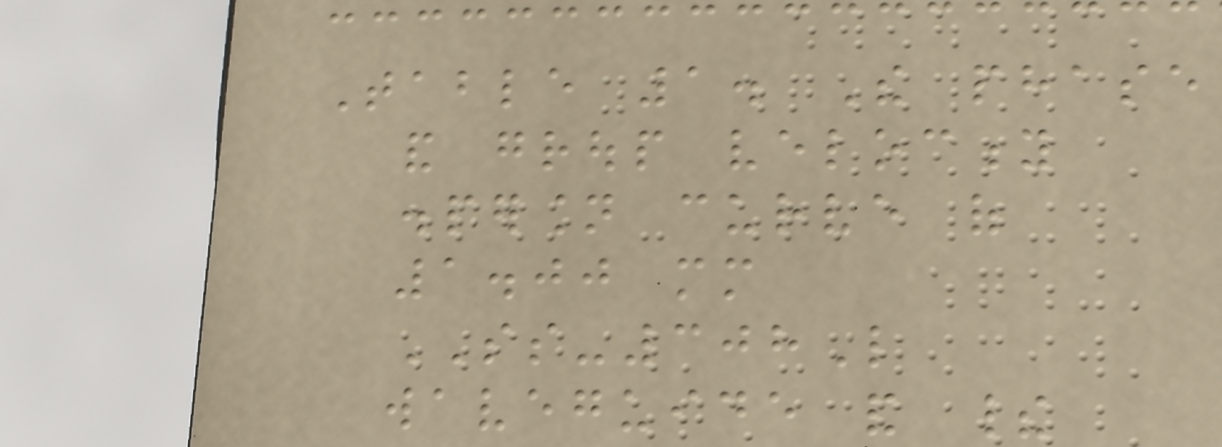Table 1. The phase
and group velocity
dispersion curve of
1.00 mm
SS-308L
waveguide and their
